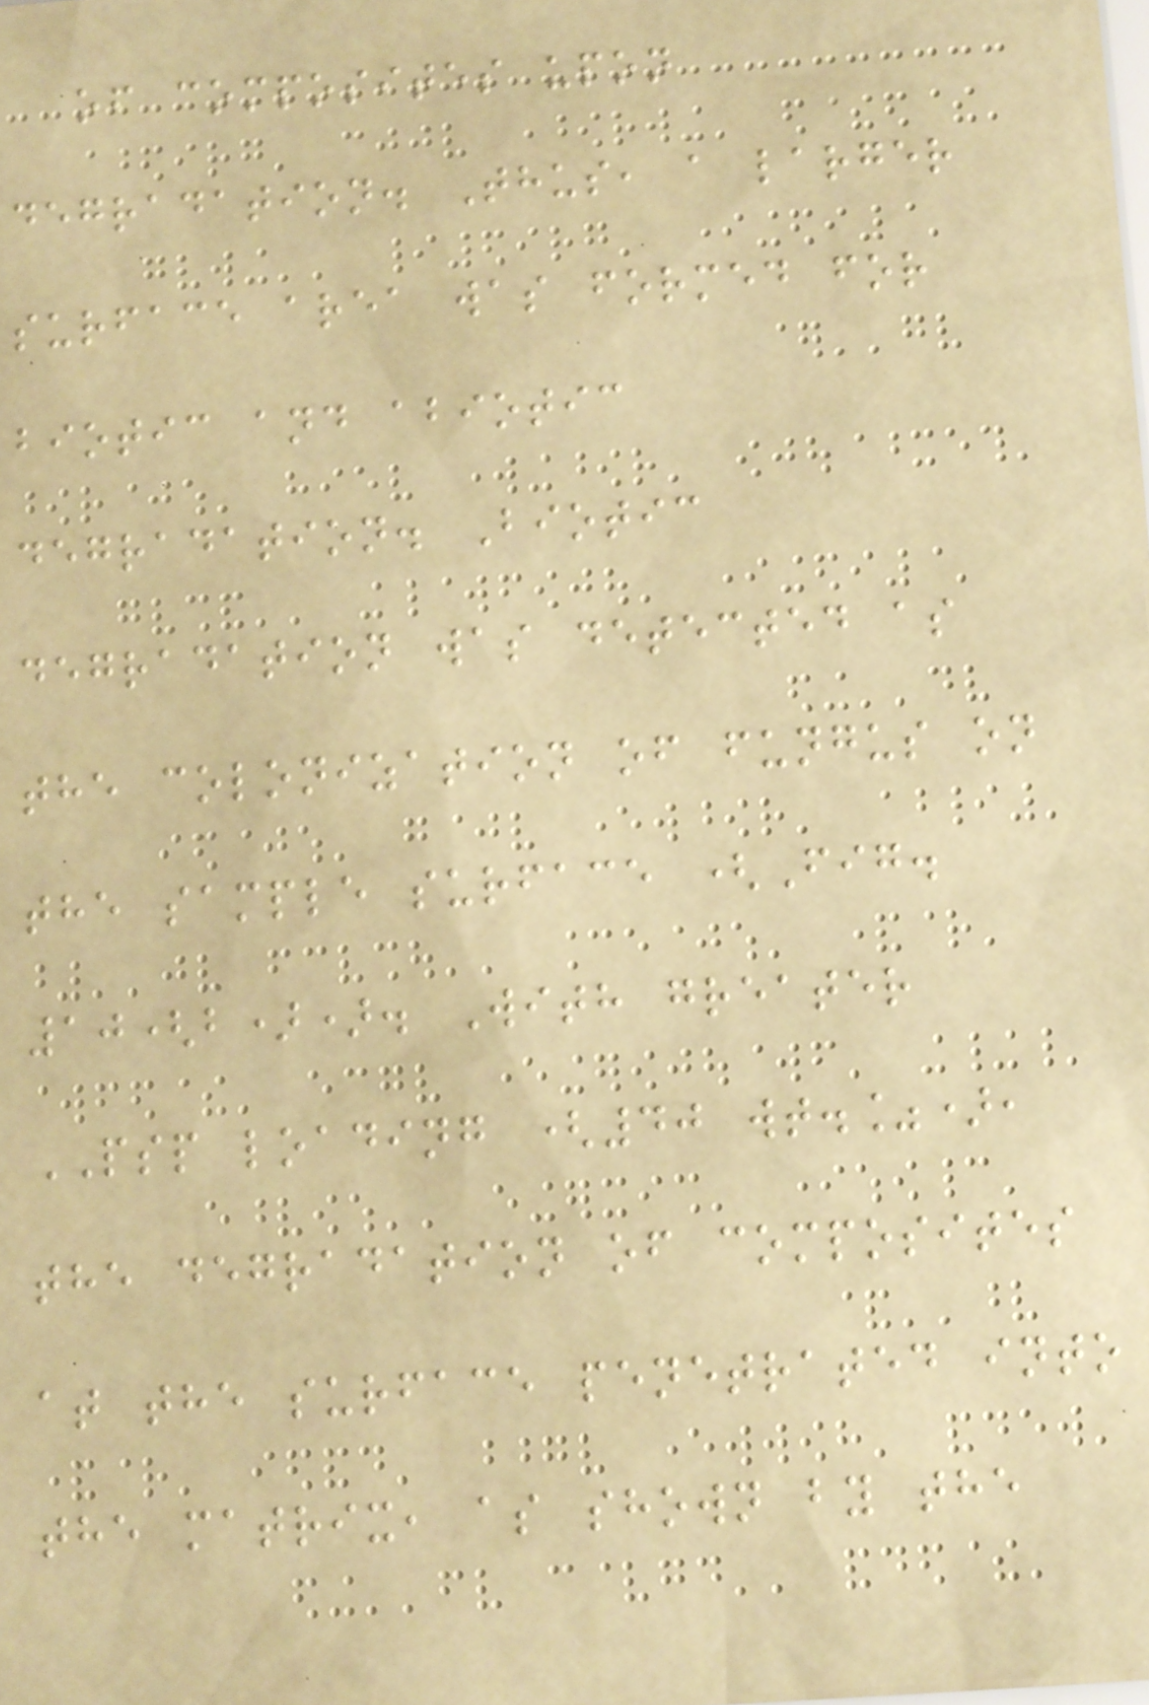of composites upon
degradation. Thus, a larger
surface area was formed for
biotic and abiotic
degradation. Biotic
degradation was detected as
the colonization of fungus on
the sample surface (Fig.
10(b)). With greater
PSP loading (40 wt.%),
the degradation of composites
at the surface penetrated into
the matrix, as shown by the
